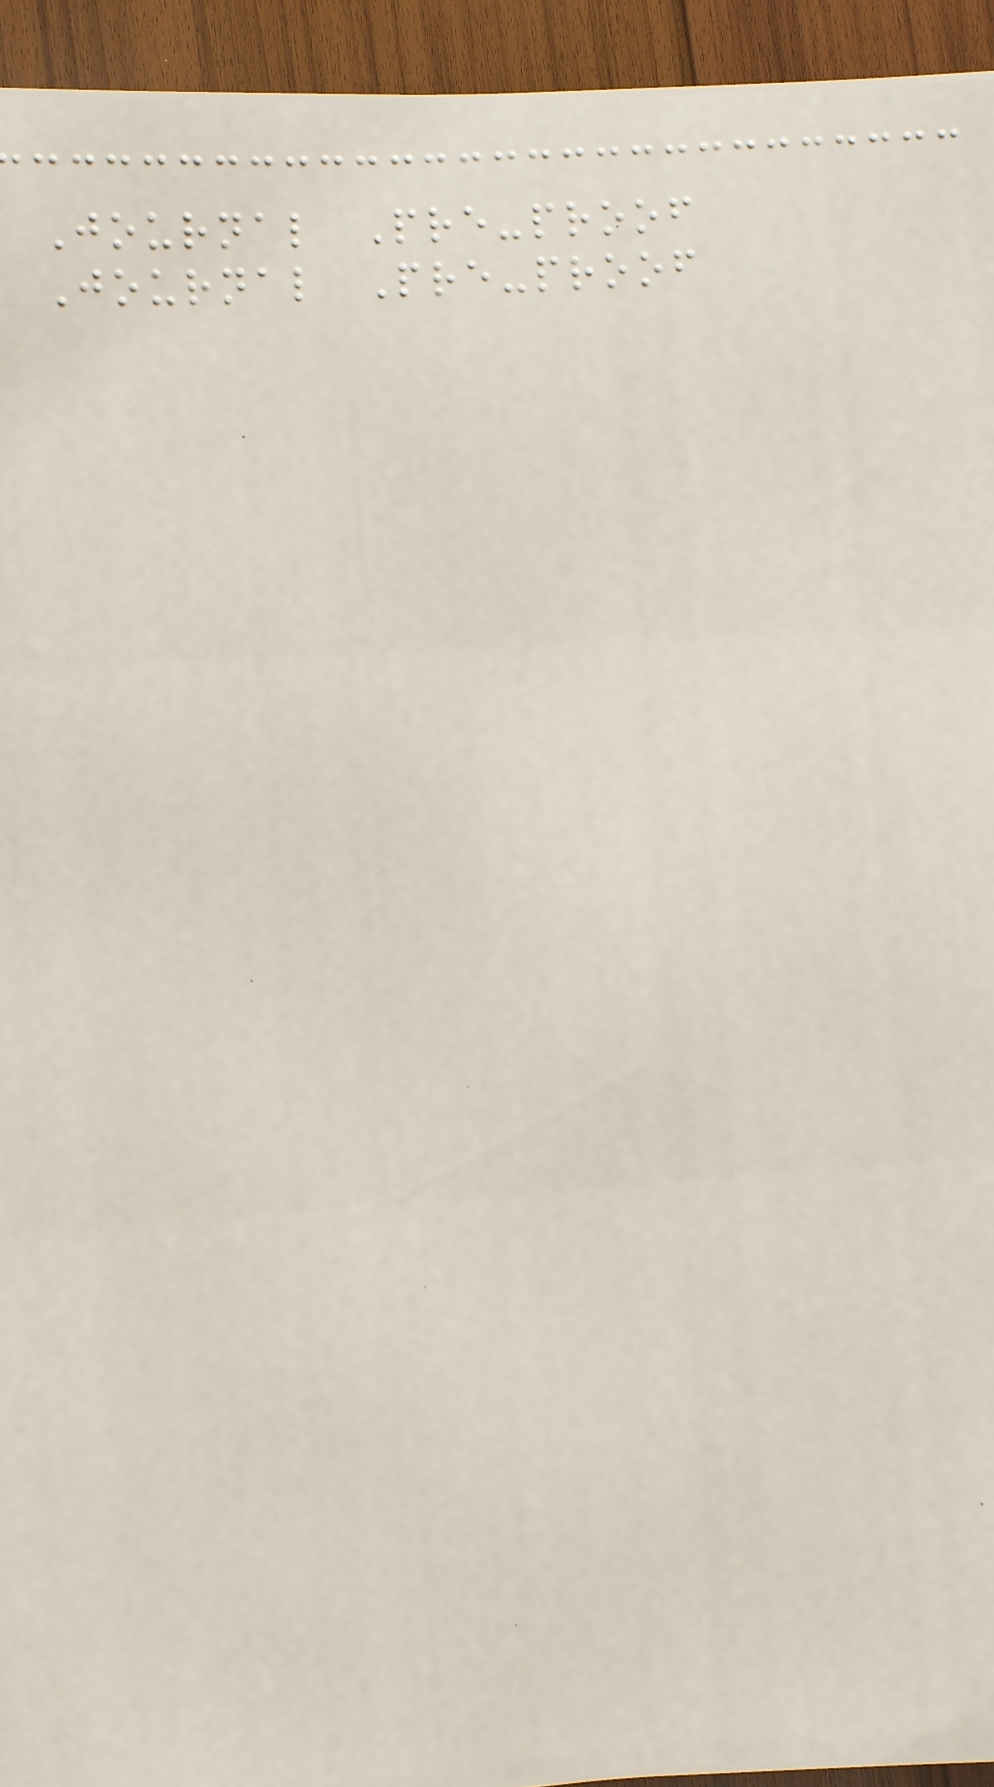Journal Pre-proof
Journal Pre-proof
